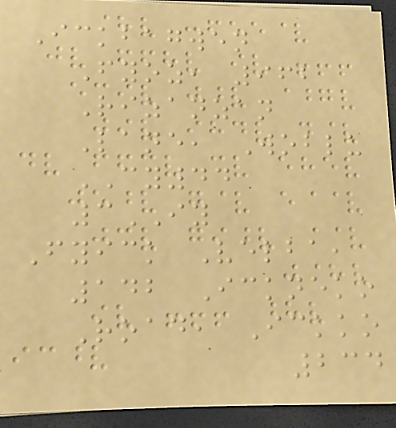Ickbagwen
Fyoz, 962
Rizanzan
Lane, Woblu
CY44
3IY
Fyick Velba,
142 Ickneko
Road, Ickko
234
